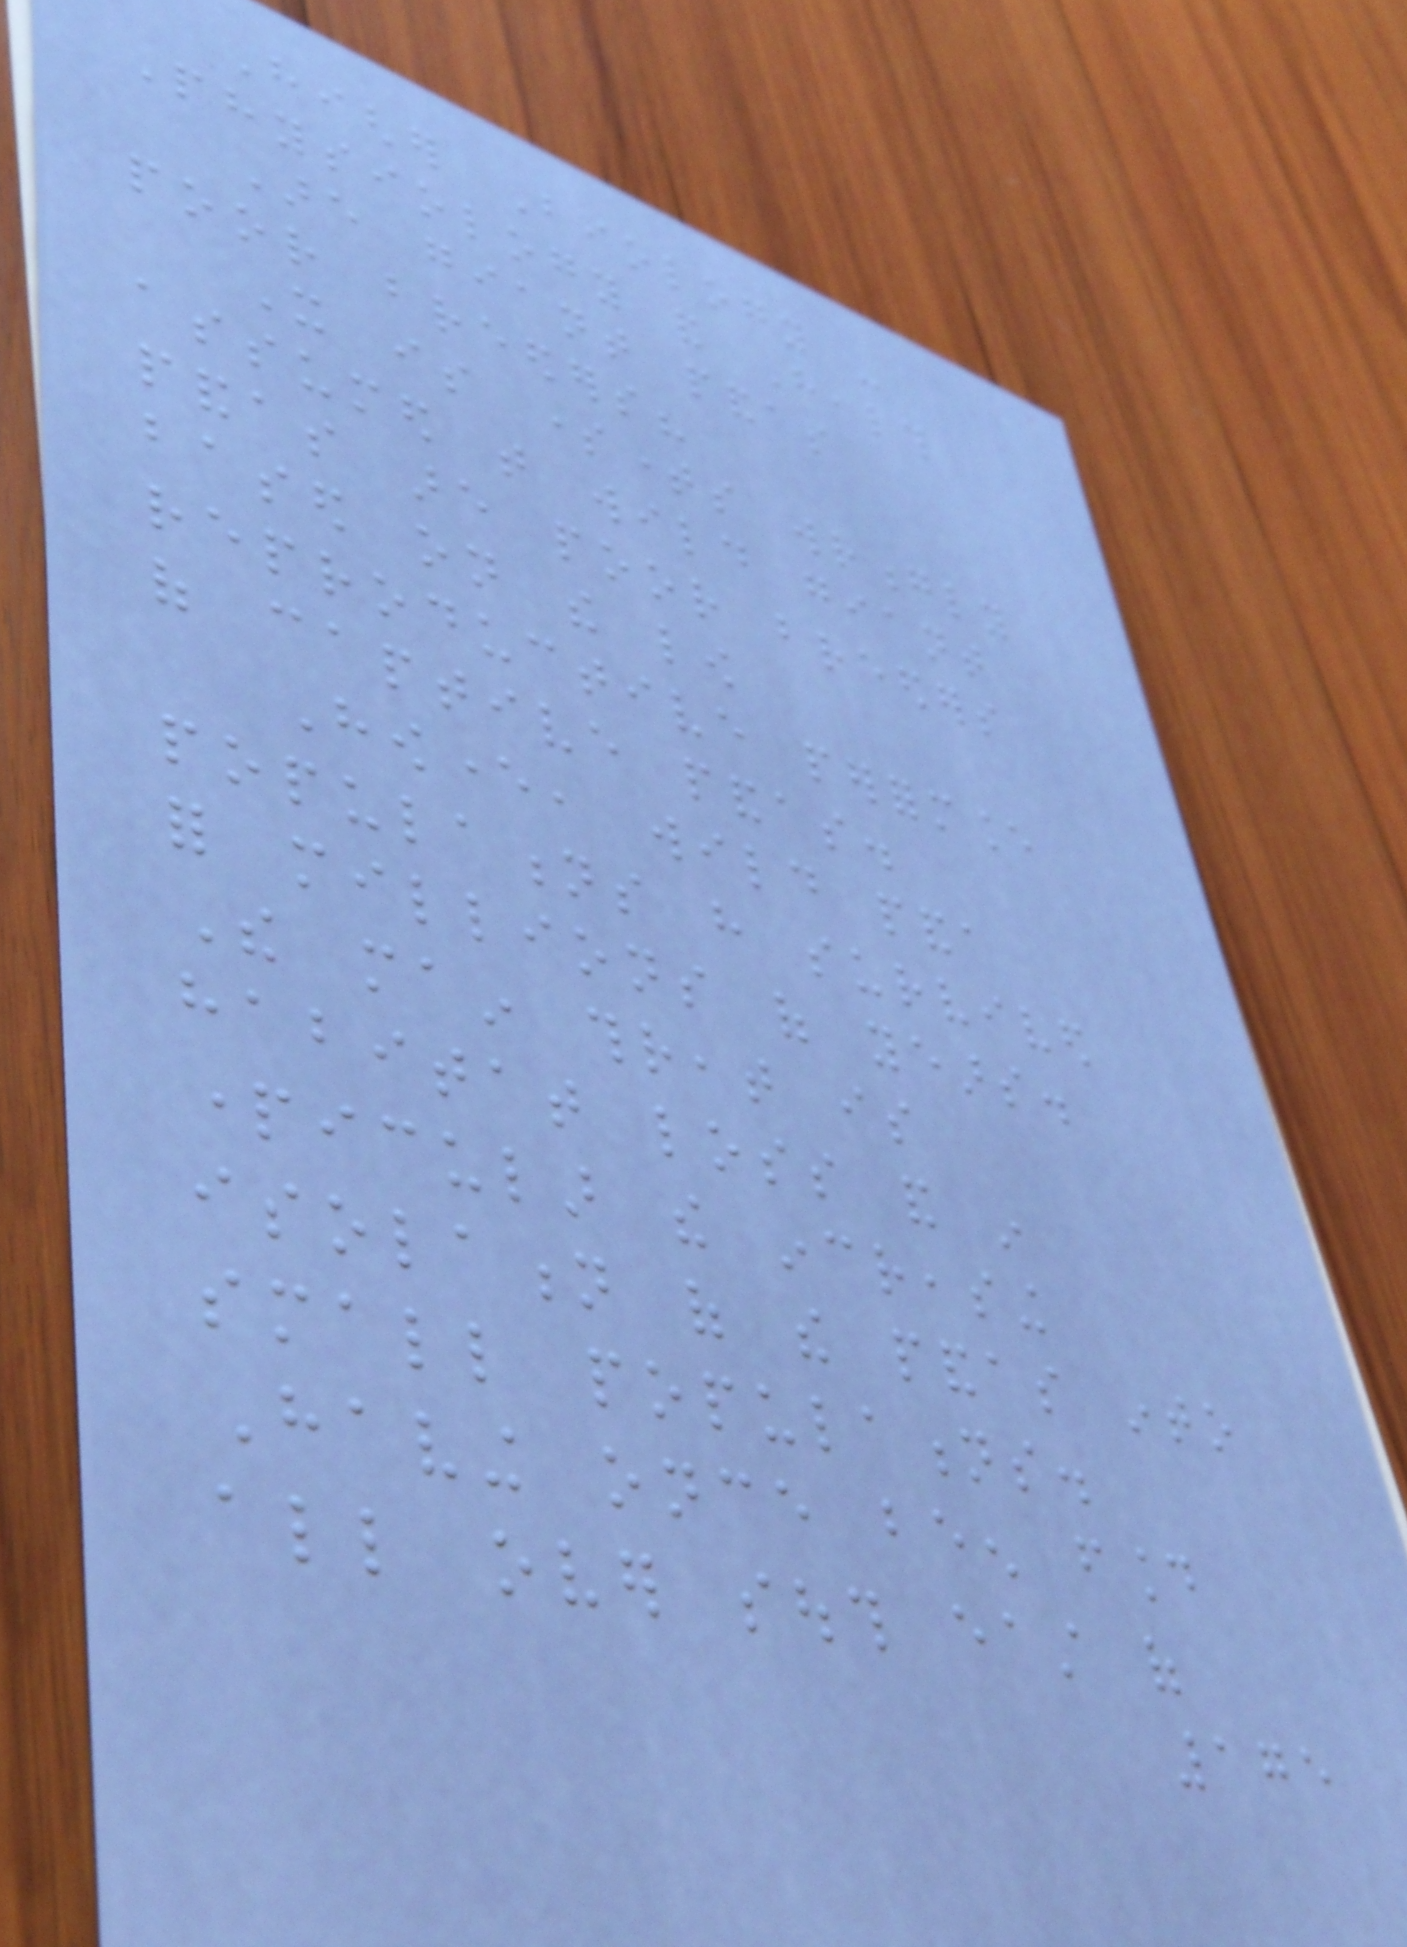Higher Biology -
Physiology and Health
Are giant pandas
poor breeders?
It is sometimes wrongly
assumed that wild giant
pandas are poor breeders
based on the low
reproductive performance
of captive pandas.
However, wild panda
populations have survived
for millions of years.
The main threat is
habitat loss and in
particular the increasing
isolation of the pandas into
small populations.
Having once been found
all over south east of
175
